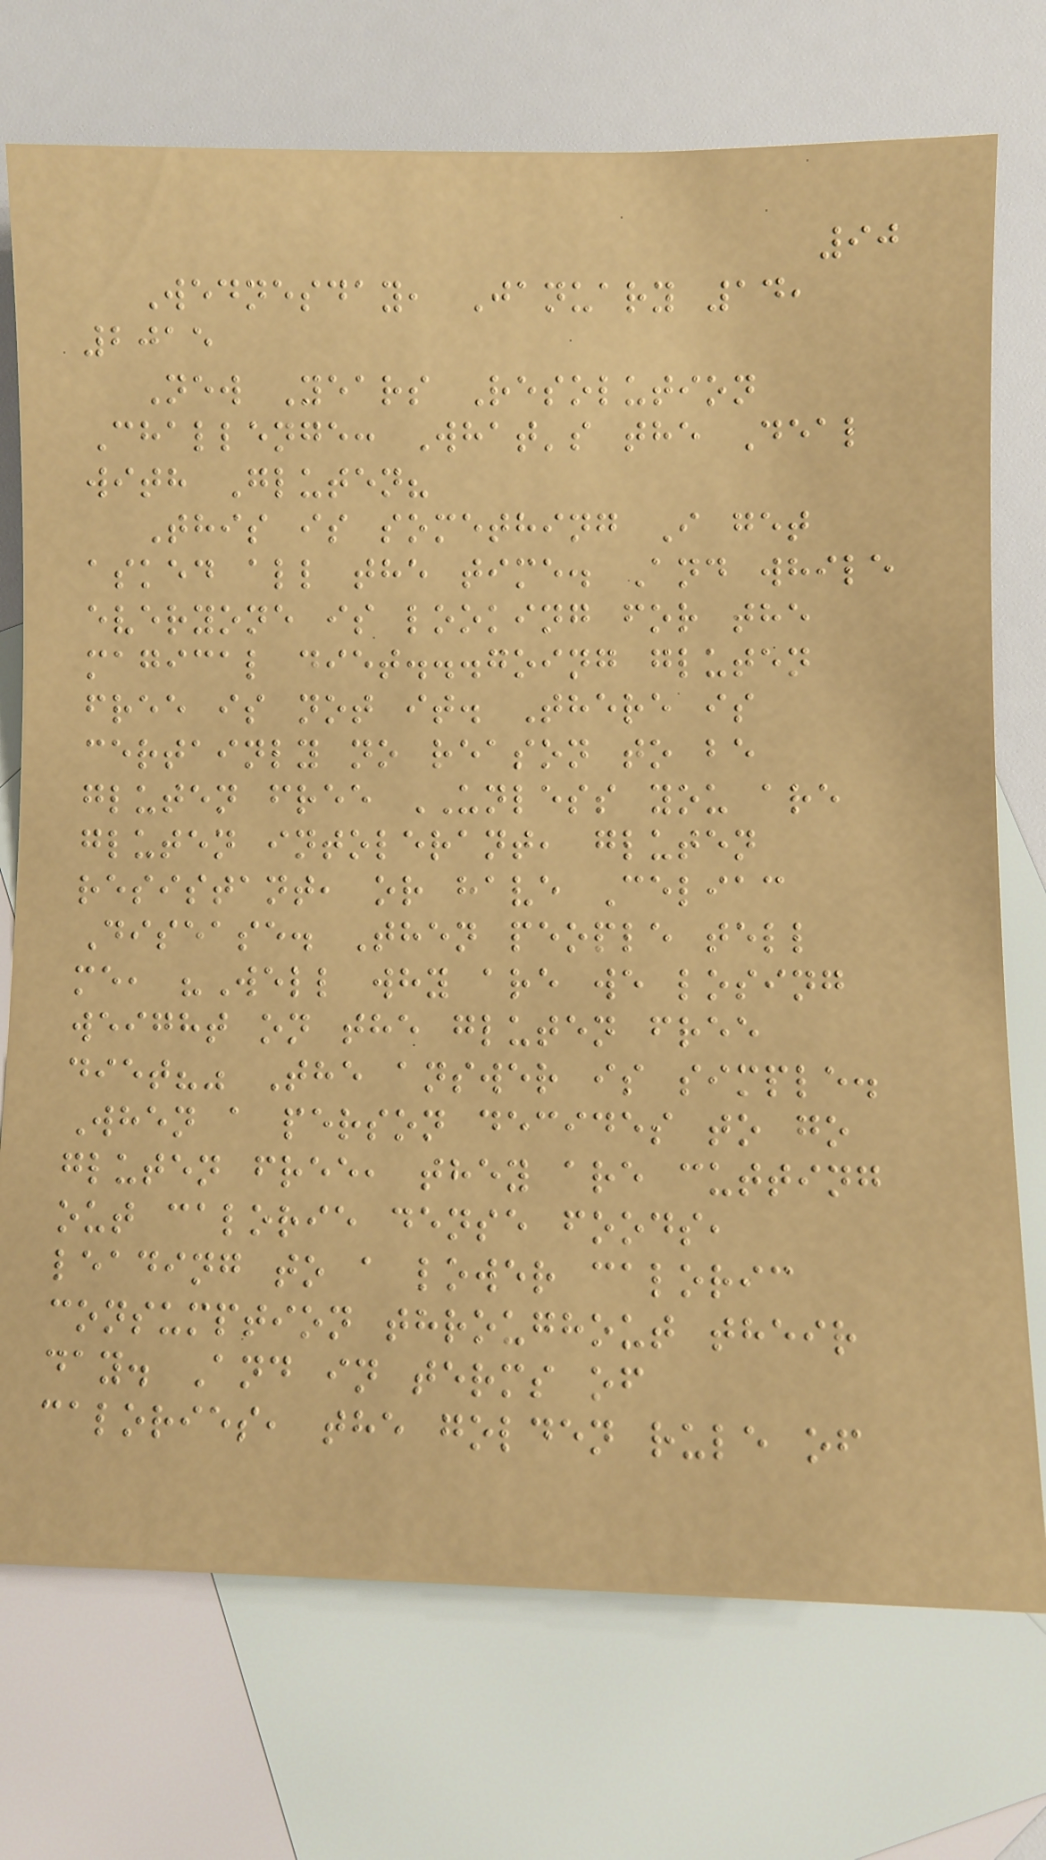90
Wednesday, January 14,
2015
New Years Resolution
Challenge: What's the Deal
with Gluten?
This is something I get
asked all the time. And while
everyone is looking for the
magical diet...going gluten
free is not it. There is
certainly no reason to be
gluten free UNLESS you are
gluten intolerant, gluten
resistant, or have Celiac
Disease. Then people tell
me, "Well why are we losing
weight on the gluten free
diet?" The answer is simple.
When a person decides to go
gluten free, they are cutting
out calorie dense foods,
leading to a lower caloric
consumption throughout their
day. And in terms of
calories, the golden rule of
